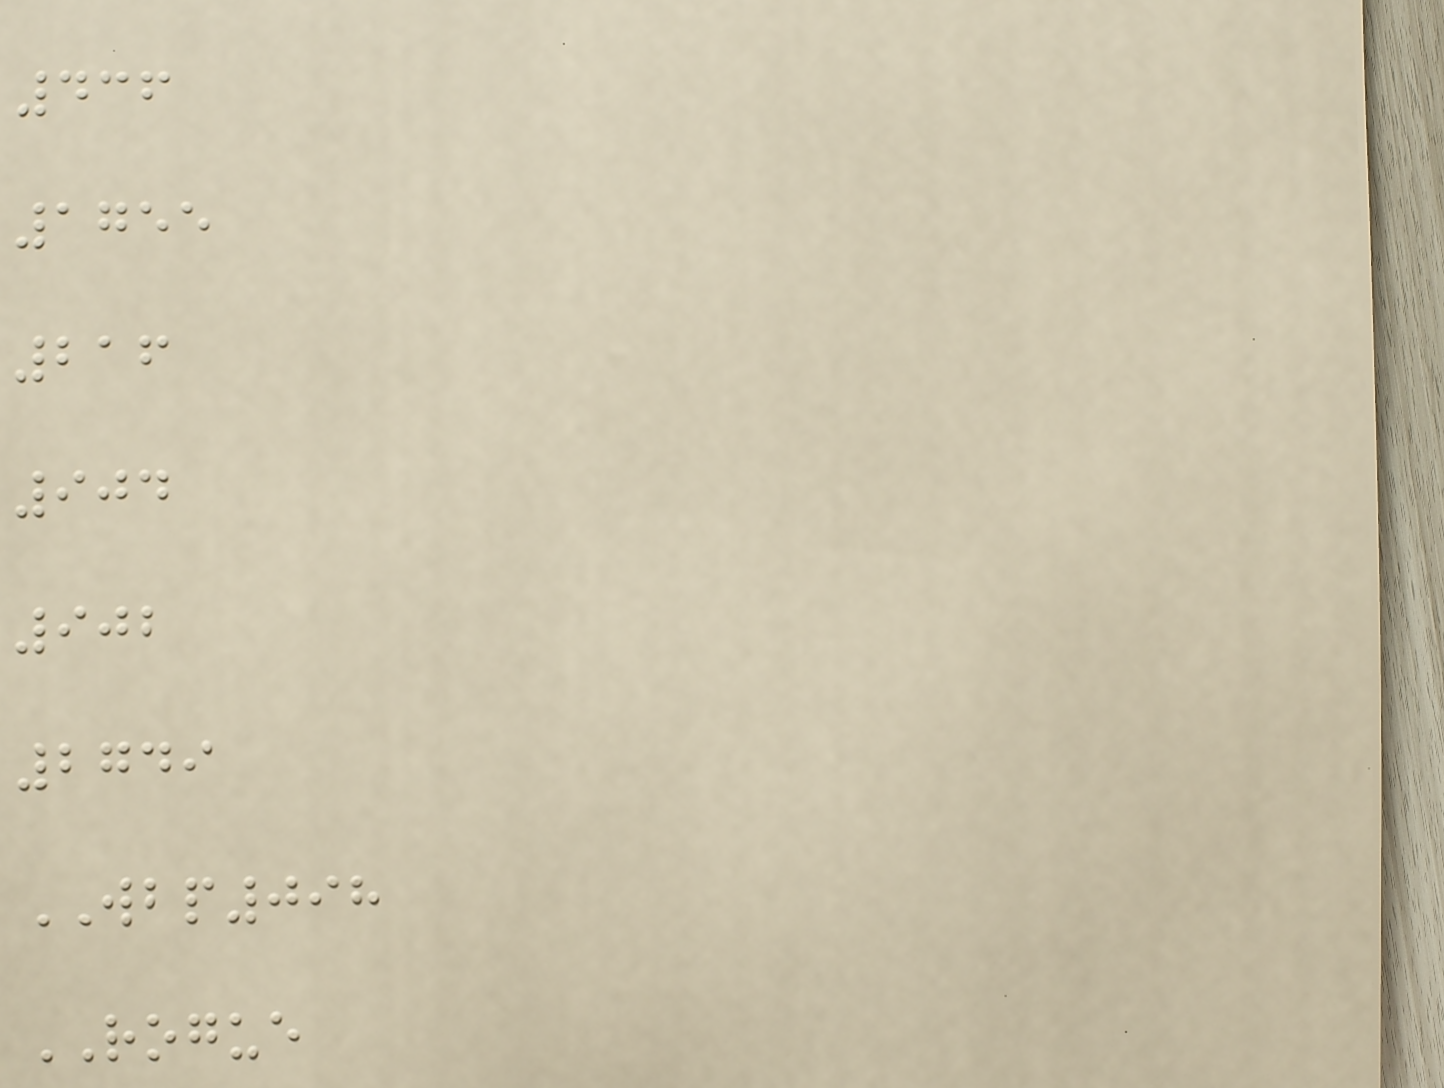436
1755
216
904
902
2749
WBP098
ROGUE
